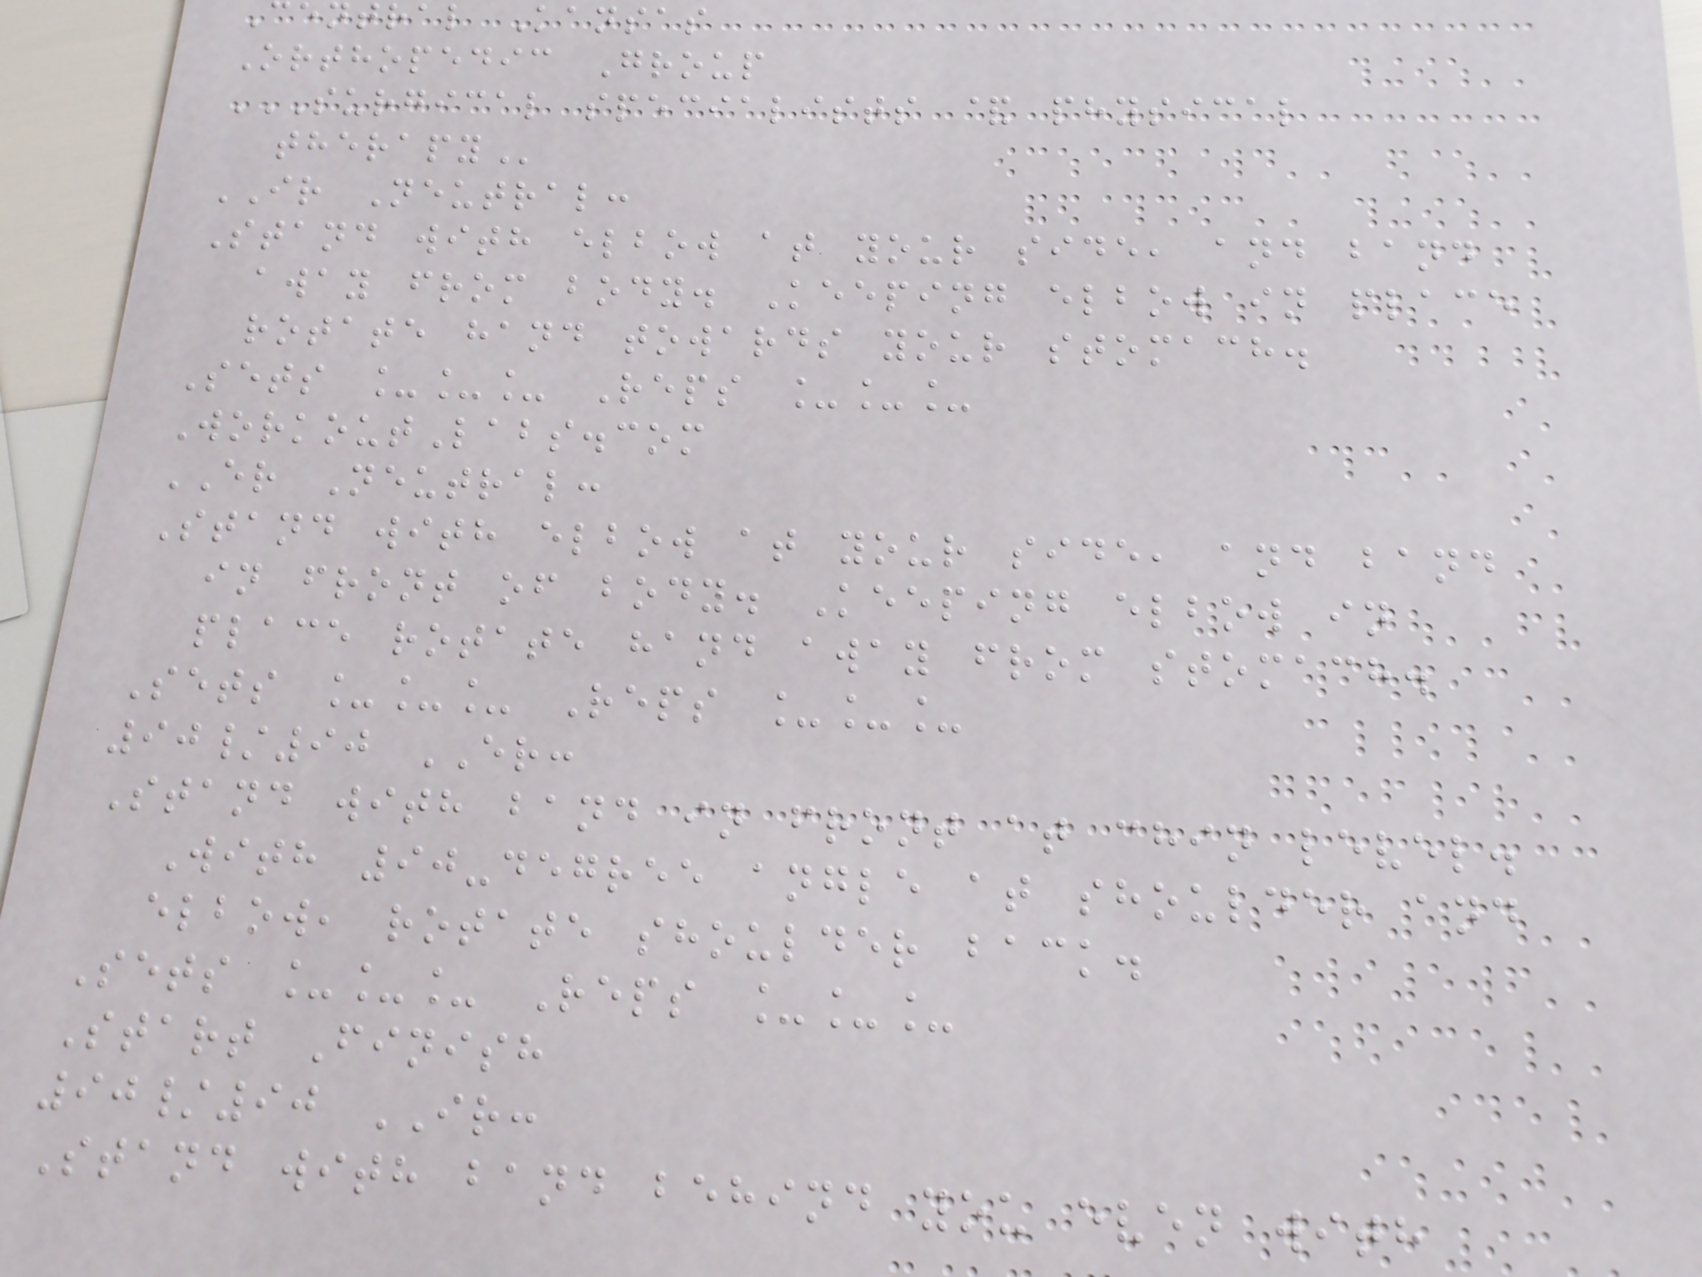ntral Kansas
Orthopedic Group
SURGICAL SPECIALISTS & PHYSICAL
IR Neutral:
Stand with elbow at your side, and band
away from body. Keeping elbow in place
rotate hand towards your stomach.
Sets ___ Reps ___
WorkoutLabs.com
ER Neutral:
Stand with elbow at your side, and band
in front of body. Keeping elbow in
place rotate hand away from stomach.
Sets ___ Reps ___
90/90 ER:
Stand with band in front at chin level.
With 90-degree angle at shoulder and
elbow, rotate shoulder back.
Sets ___ Reps ___
Start Finish
90/90 IR:
Stand with band behind you even with
